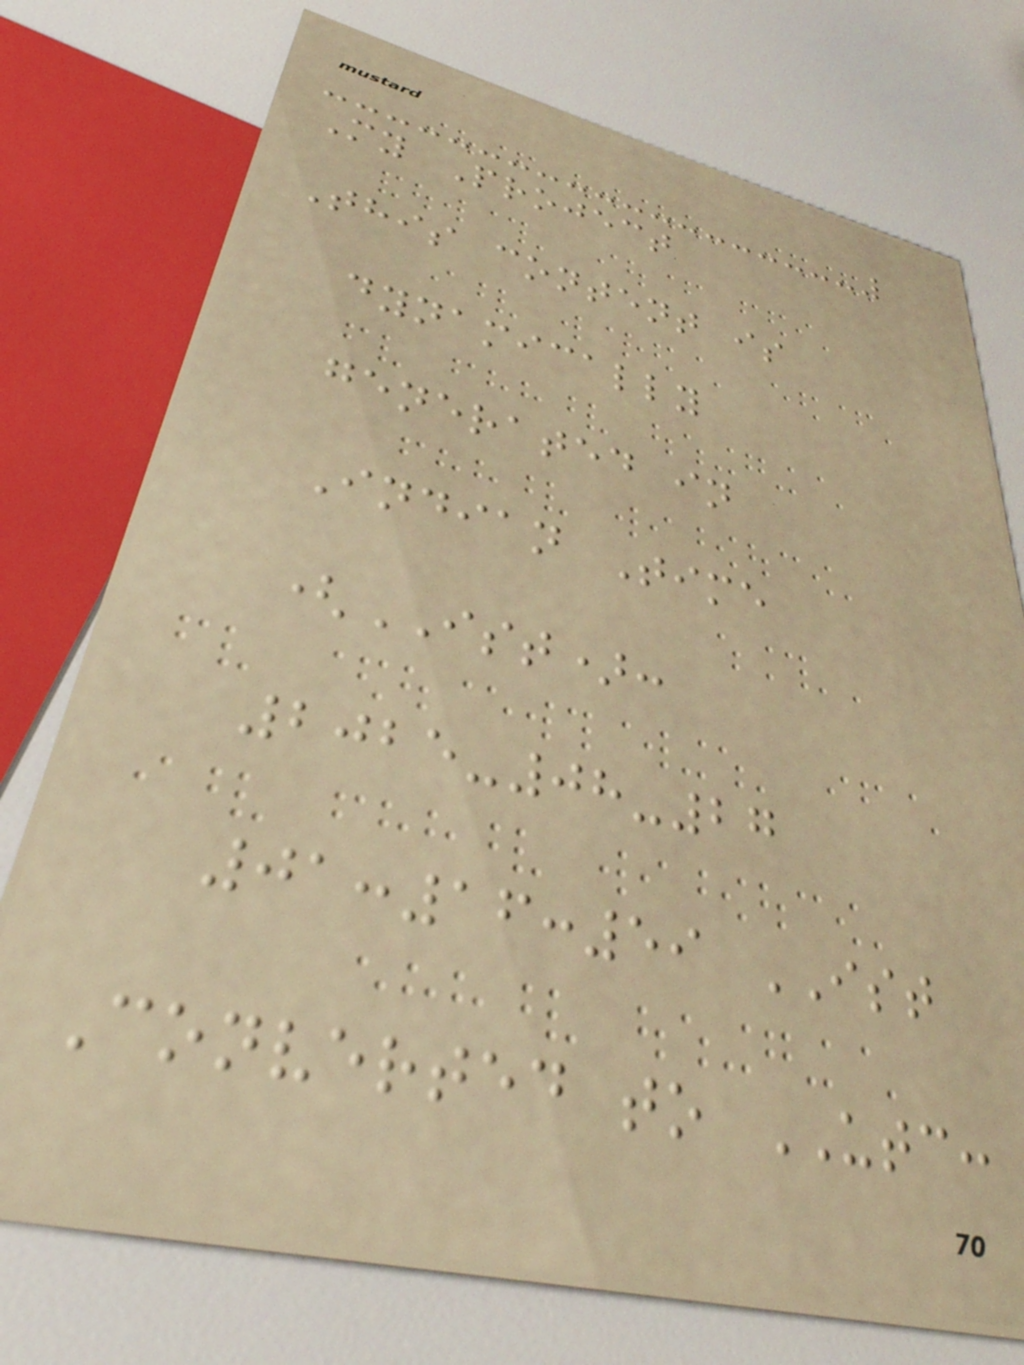My Project
This content is
dynamically
generated in
Indian Time
(IST):
2025-08-27
01:16:59 IST
Converted to UTC:
